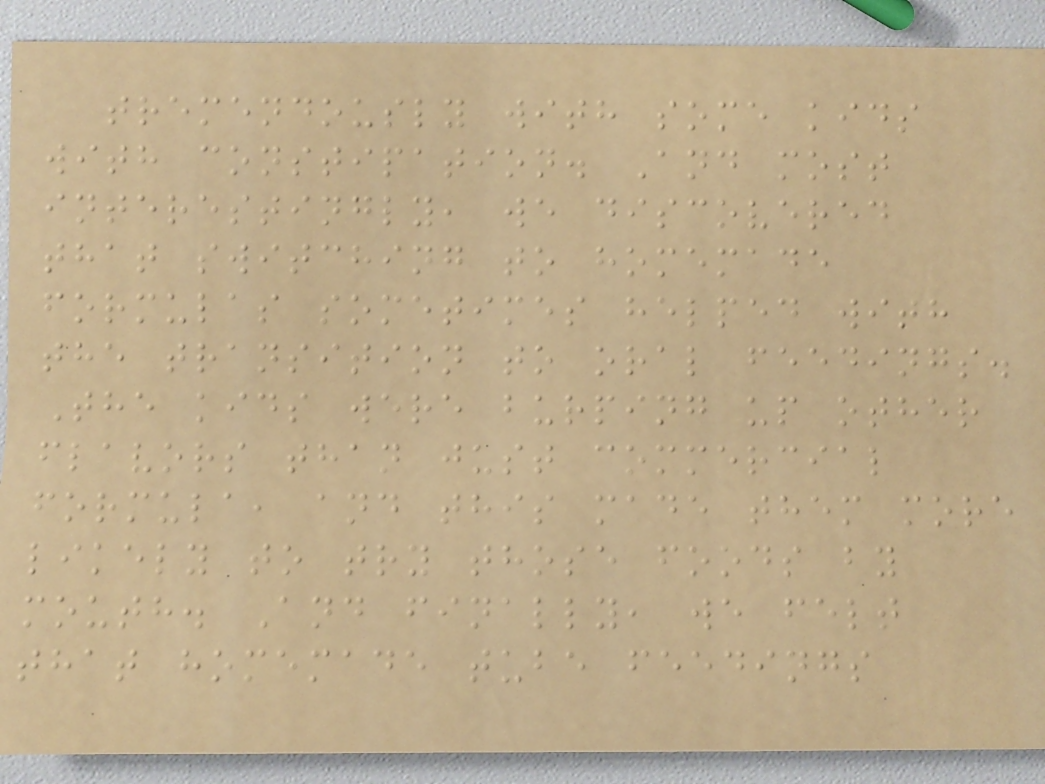tremendously with some kids
with constipation. And most
interestingly, we discovered
that switching to homemade
formulas sometimes helped with
the transition to oral feedings.
The kids were burping up other
flavors than just commercial
formula, and this made them more
likely to try those foods by
mouth. And finally, we felt
that homemade tube feedings
